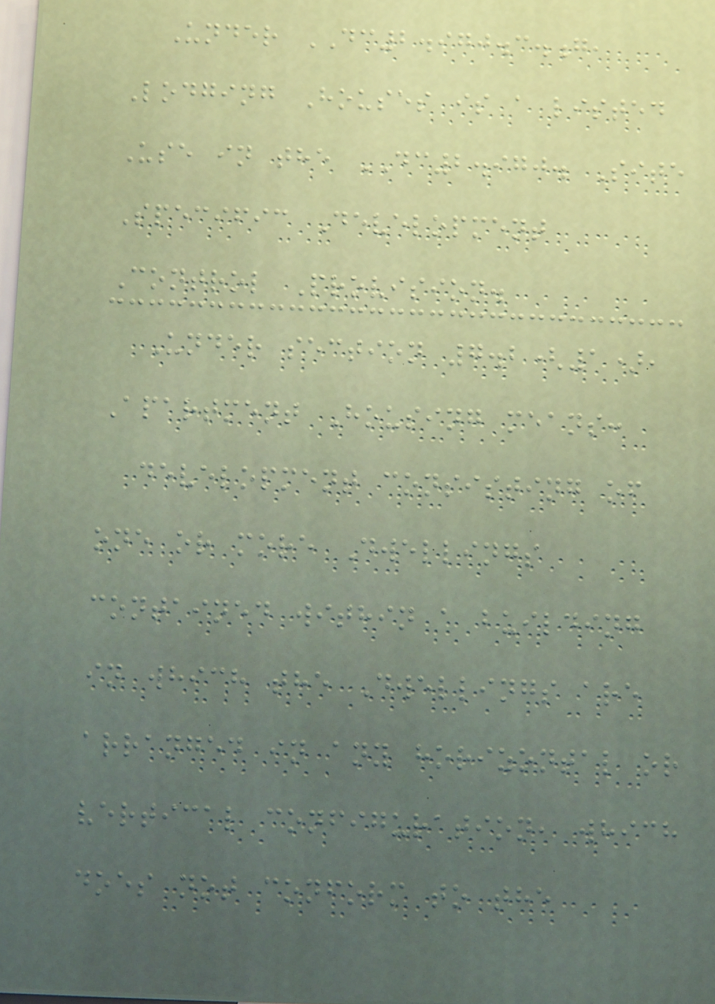Under DC2.970.3.g,
Lodging Houses is a listed
Use in the DC2.970. Site
Specific Development
Control Provision.
Under section 7.2(1),
Apartment Housing means:
development consisting of
one or more Dwellings
contained within a building
in which the Dwellings are
arranged in any horizontal or
vertical configuration, which
does not conform to the
